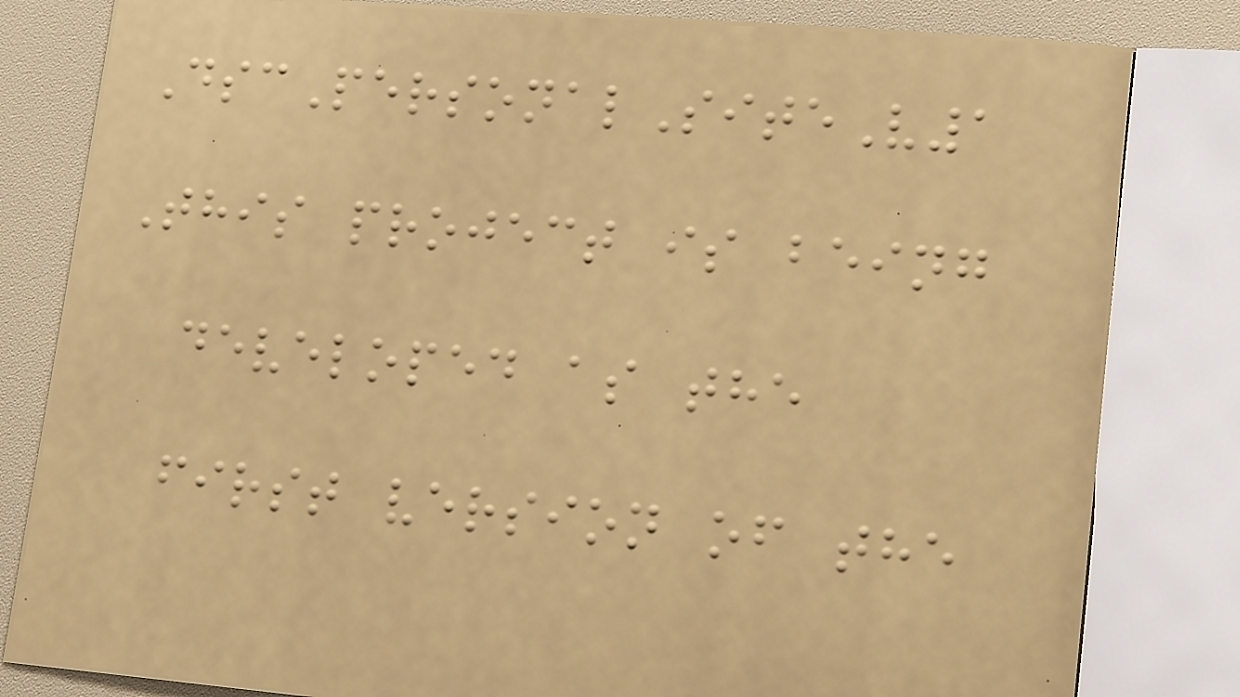DscPersonalSiteV1
This project is being
developed as the
first version of the
